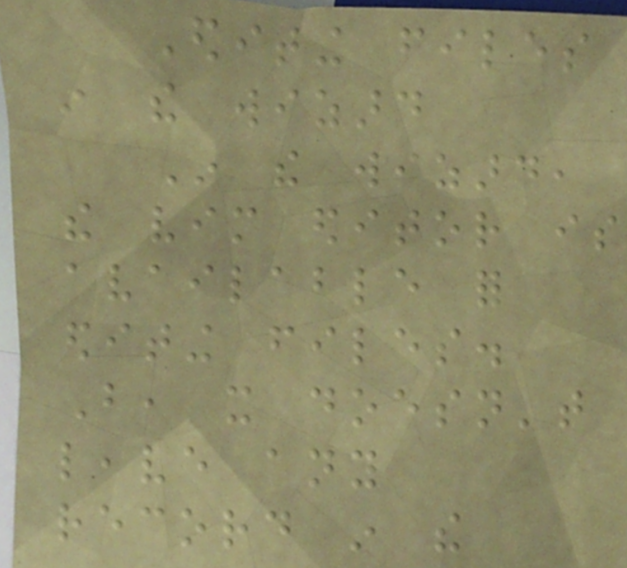Editing files
in the wizard
In the wizard,
the vim editor is
available for
editing files.
But, it doesn't
leave any
record in the
